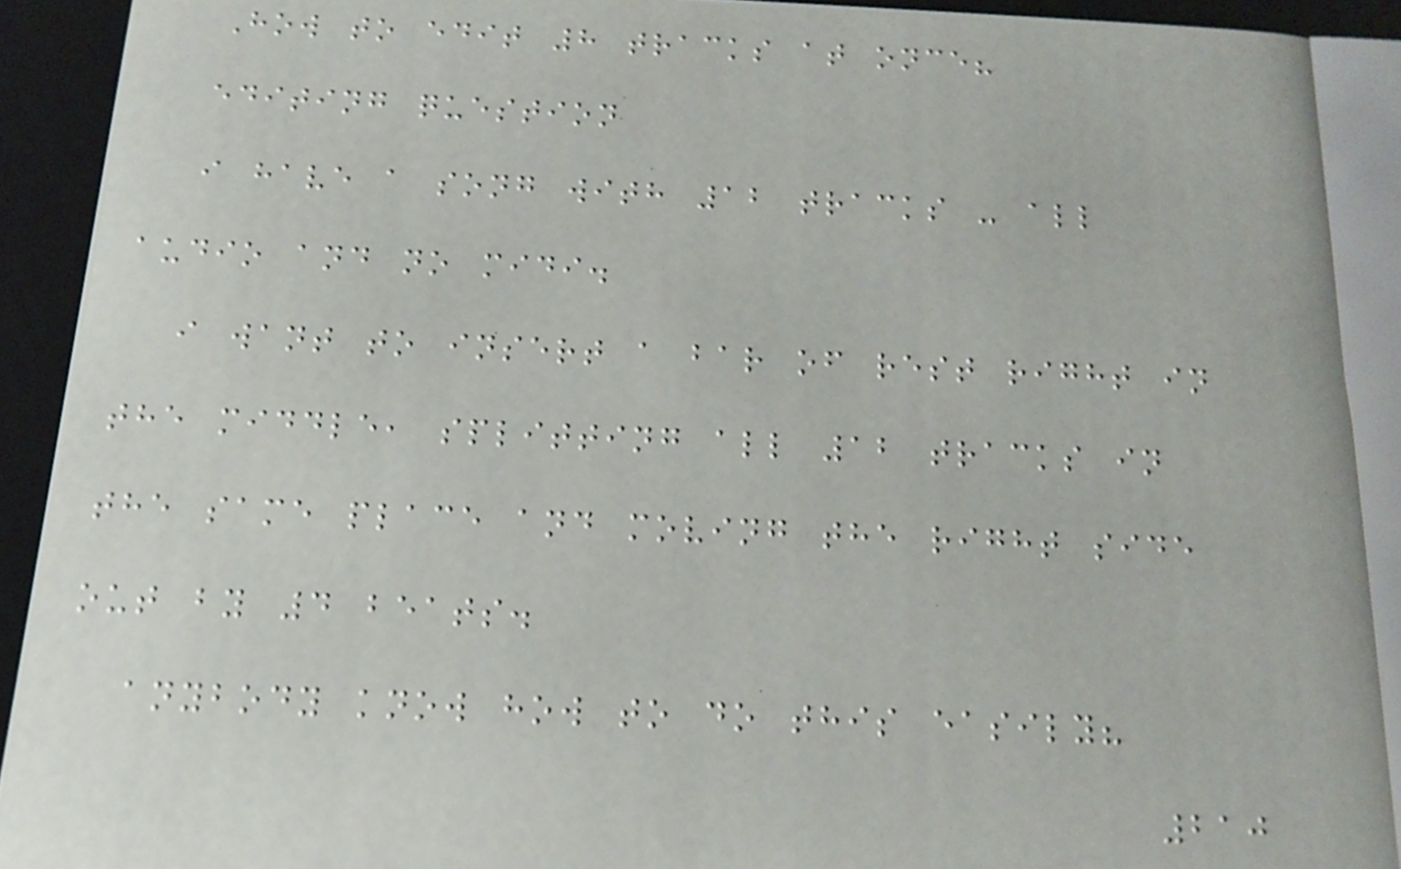How to edit 8 tracks at once?
editing question
i have a song with 12 tracks - all
audio and no midi.
i want to insert a bar of rest right in
the middle, splitting all 12 tracks in
the same place and moving the right side
out by 4 beats.
anybody know how to do this easily?
210
